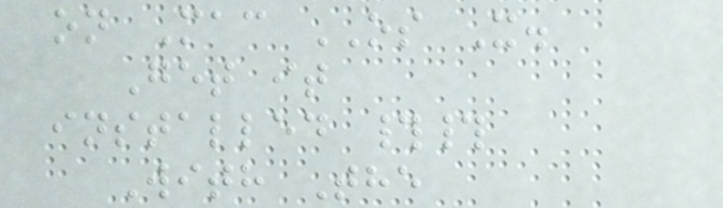on Mac OS X.
Get it
installed ##
With The
